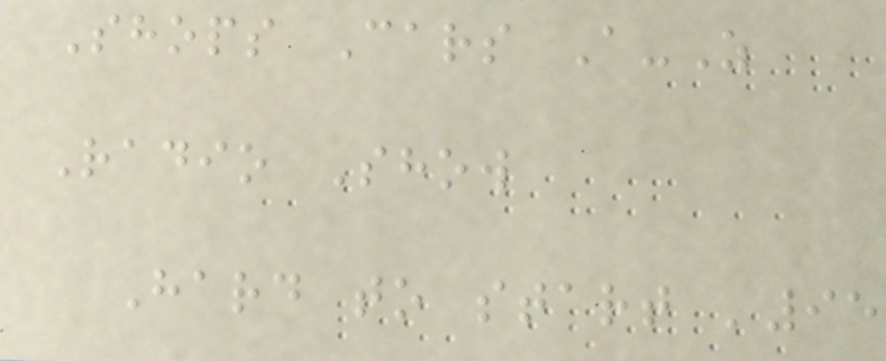Shops Cars A-Z
Radio Show
Hard to start '95
